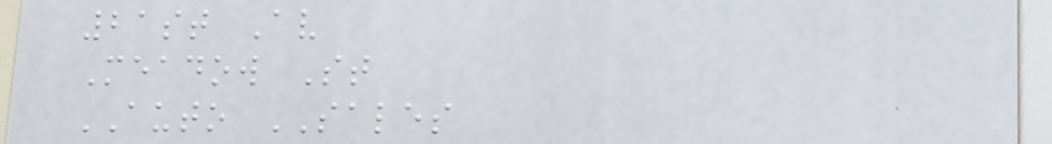21st Av
Meadow St
AUTO SALES
